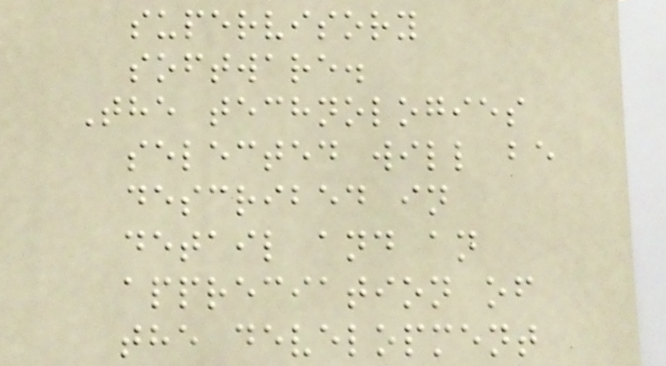supervisory
software.
The technologies
selected will be
described in
detail and an
appreciation of
the development
